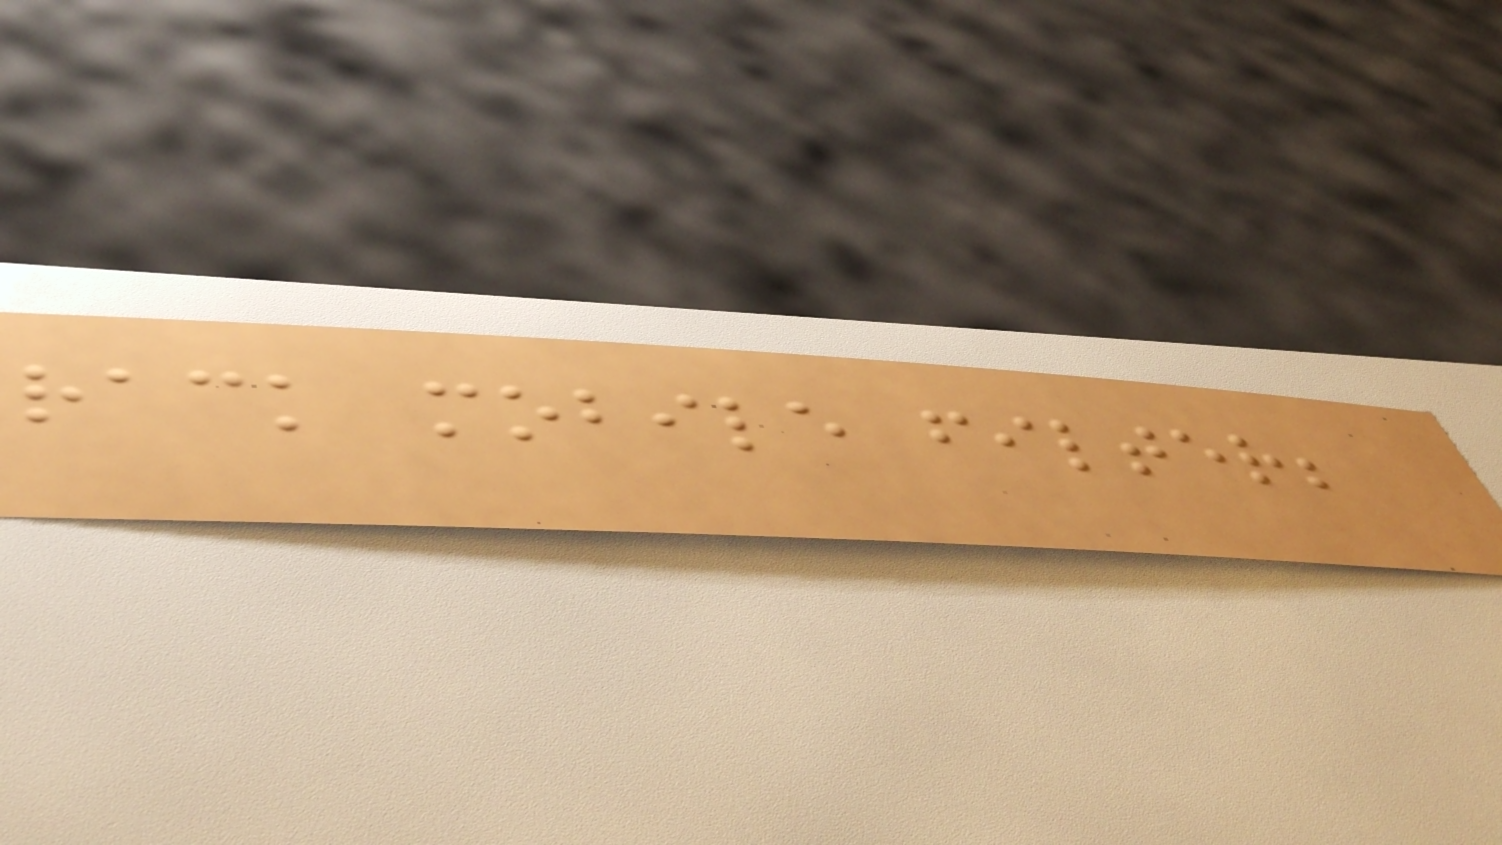rack mobile filter;
